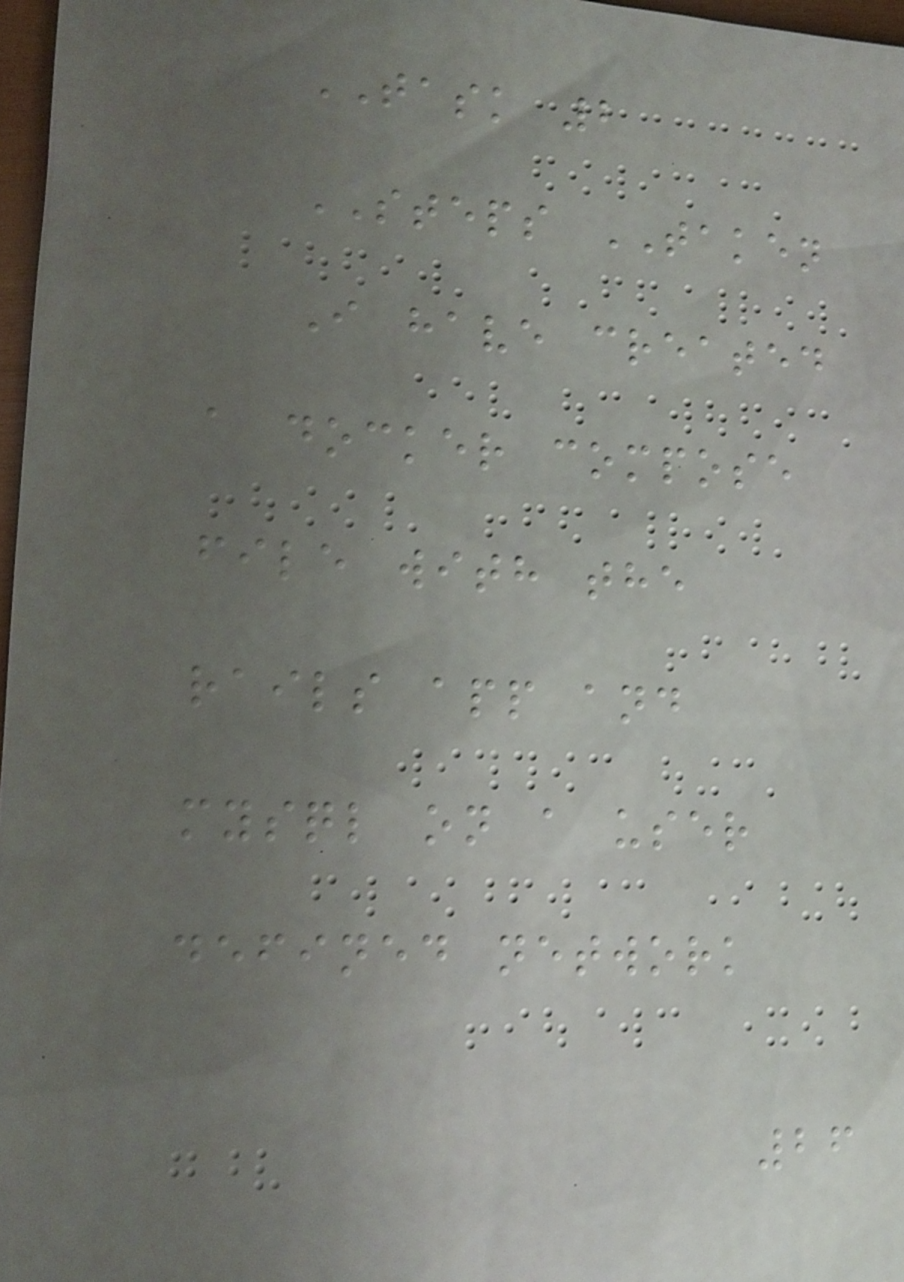TASK 2
STEPS TAKEN
I have created
a docker compose
file with the
rails app and
mysql on a user
defined network
26
